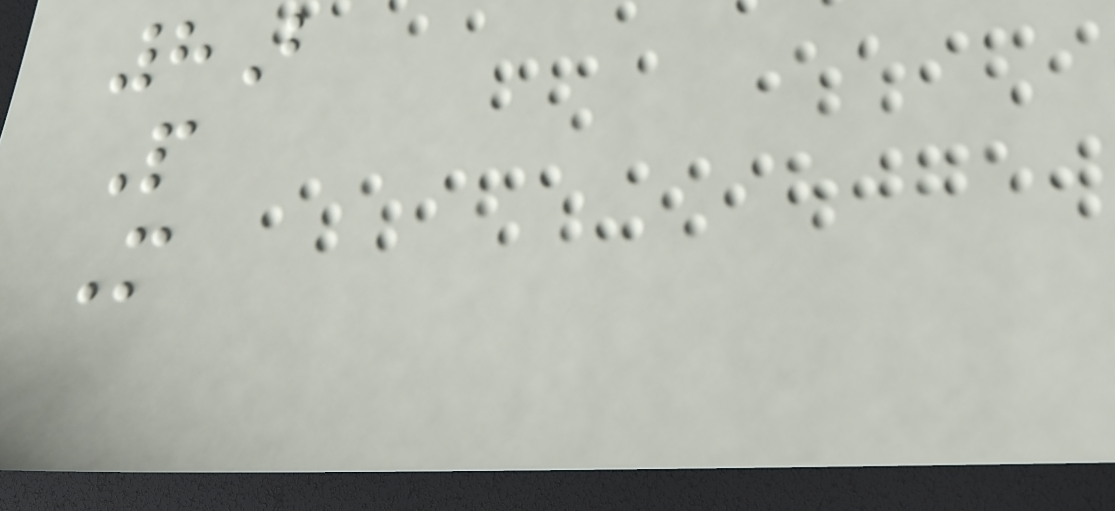8B
P
M
